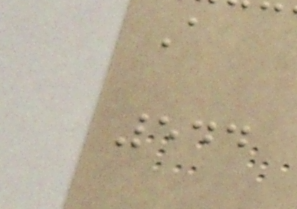A
544
